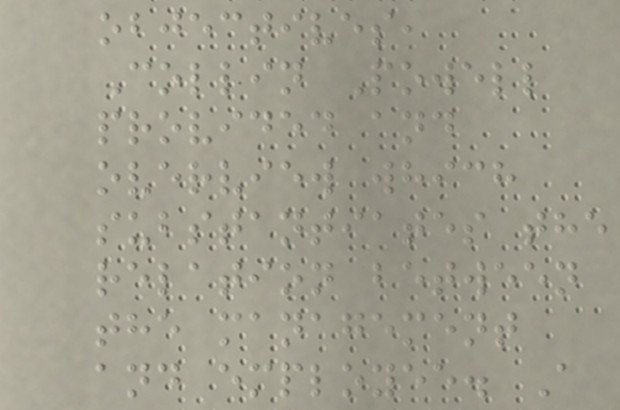objectives,
Collin Powell
provided and
overview which
substantiates the
relation between
the management
and employee. A
